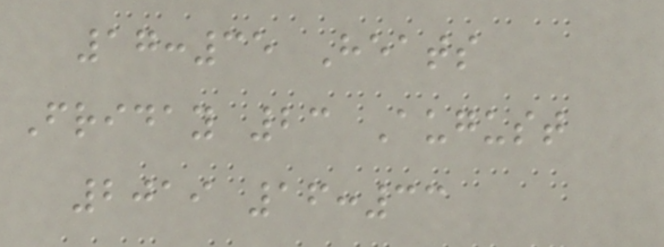17:35 Heats
Friday 23 August
2019 16:33
